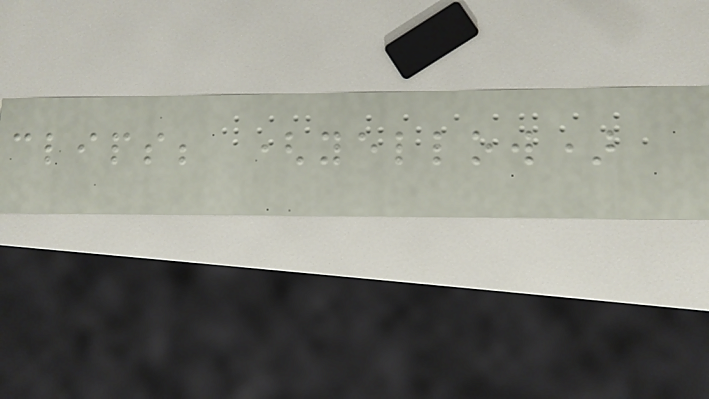clips; (yellow)
